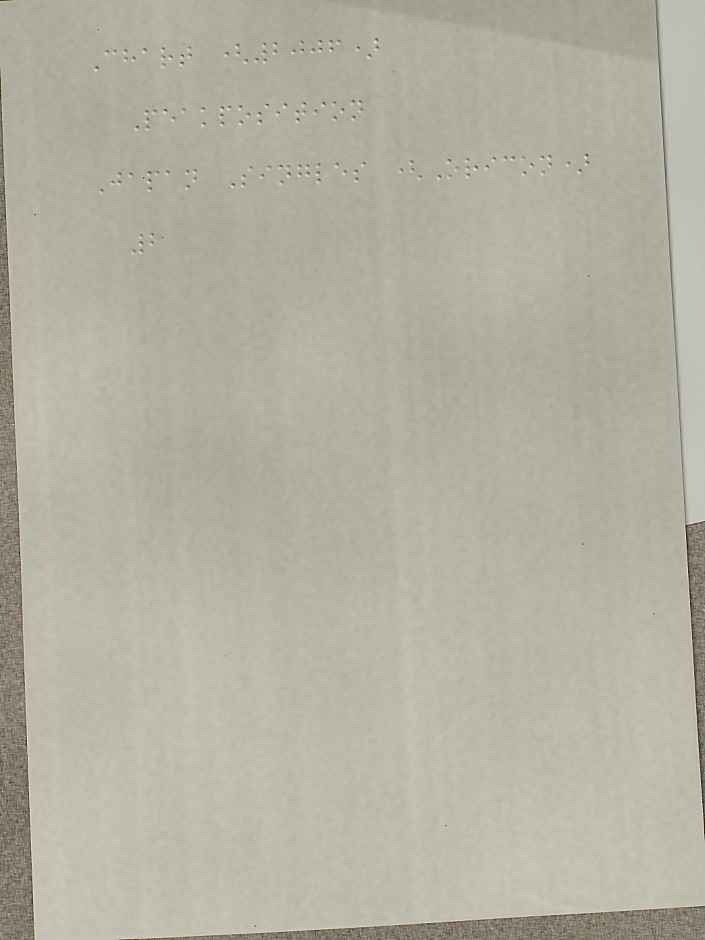Chart (2006)
Peakposition
Japan Singles (Oricon)
2
